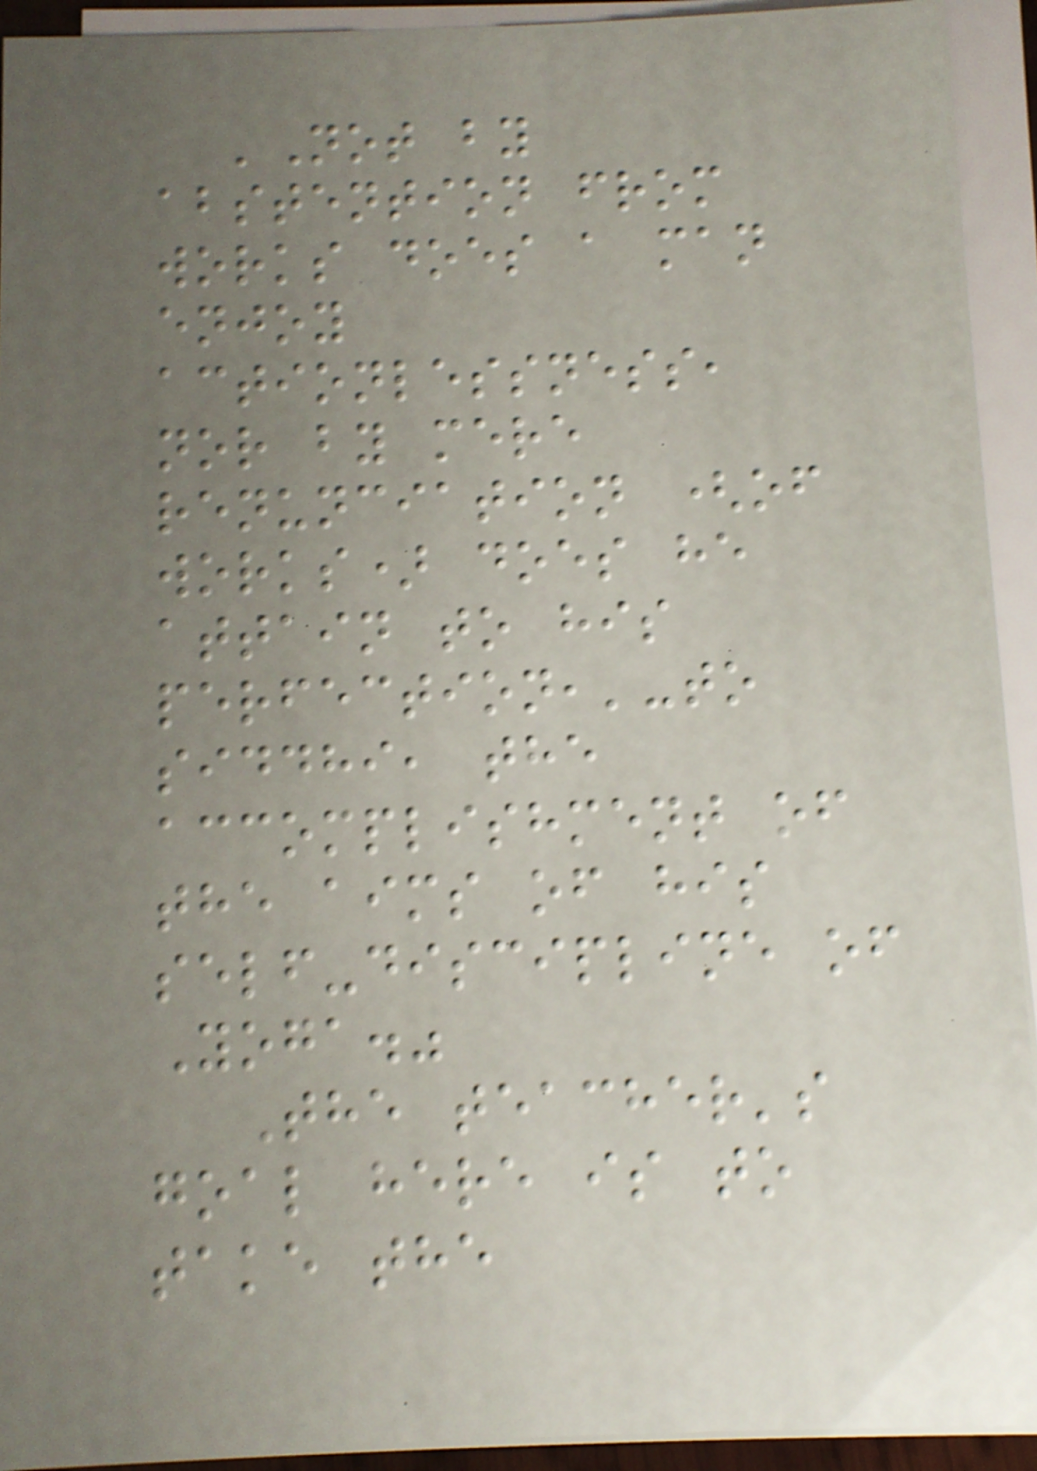'Not by
abstention from
works does a man
enjoy
actionlessness,
nor by mere
renunciation (of
works) does he
attain to his
perfection,'-to
siddhi, the
accomplishment of
the aims of his
self-discipline of
Yoga."
The teacher's
goal here is to
take the
